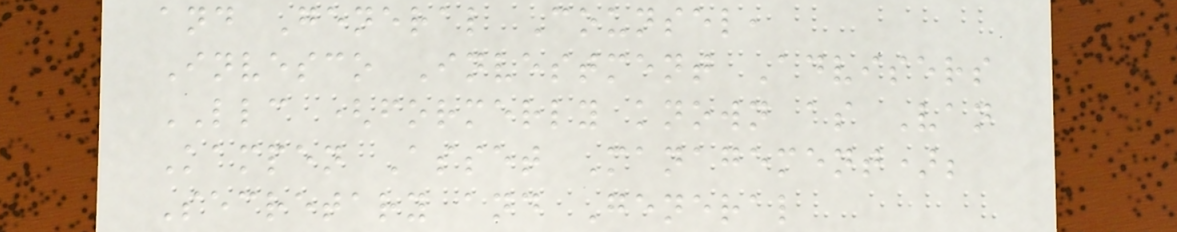and General Counsel,
Invesco Investment Advisers
LLC (formerly known as Van
Kampen Asset Management);
Secretary and General
